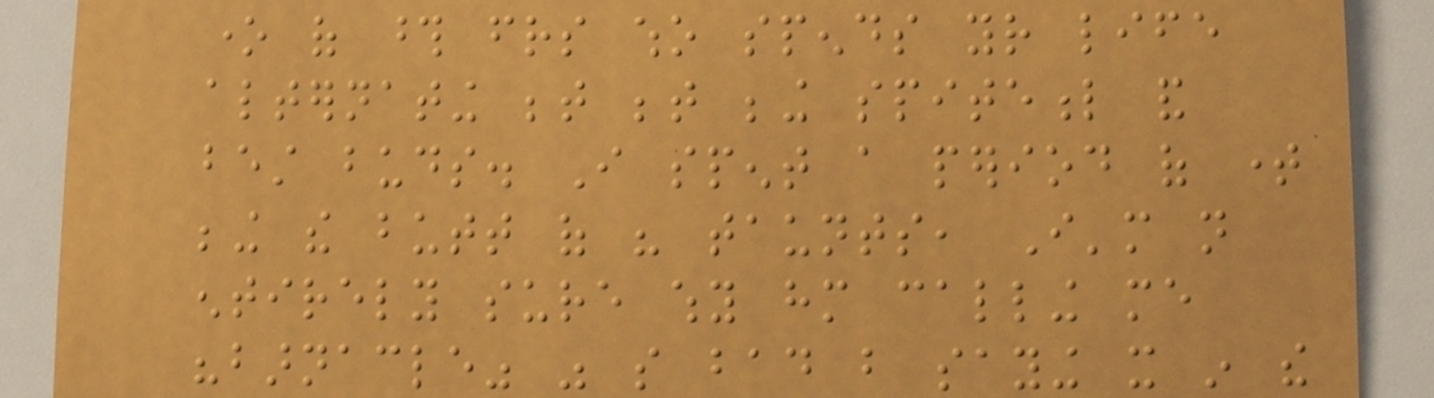one of those friends who spends your life
alternating between between being spiteful and
best buds. I spent a period of time
being the butt of his taunts, I'm not
entirely sure why him calling me
"barnacle" was so bad but saying it in the
